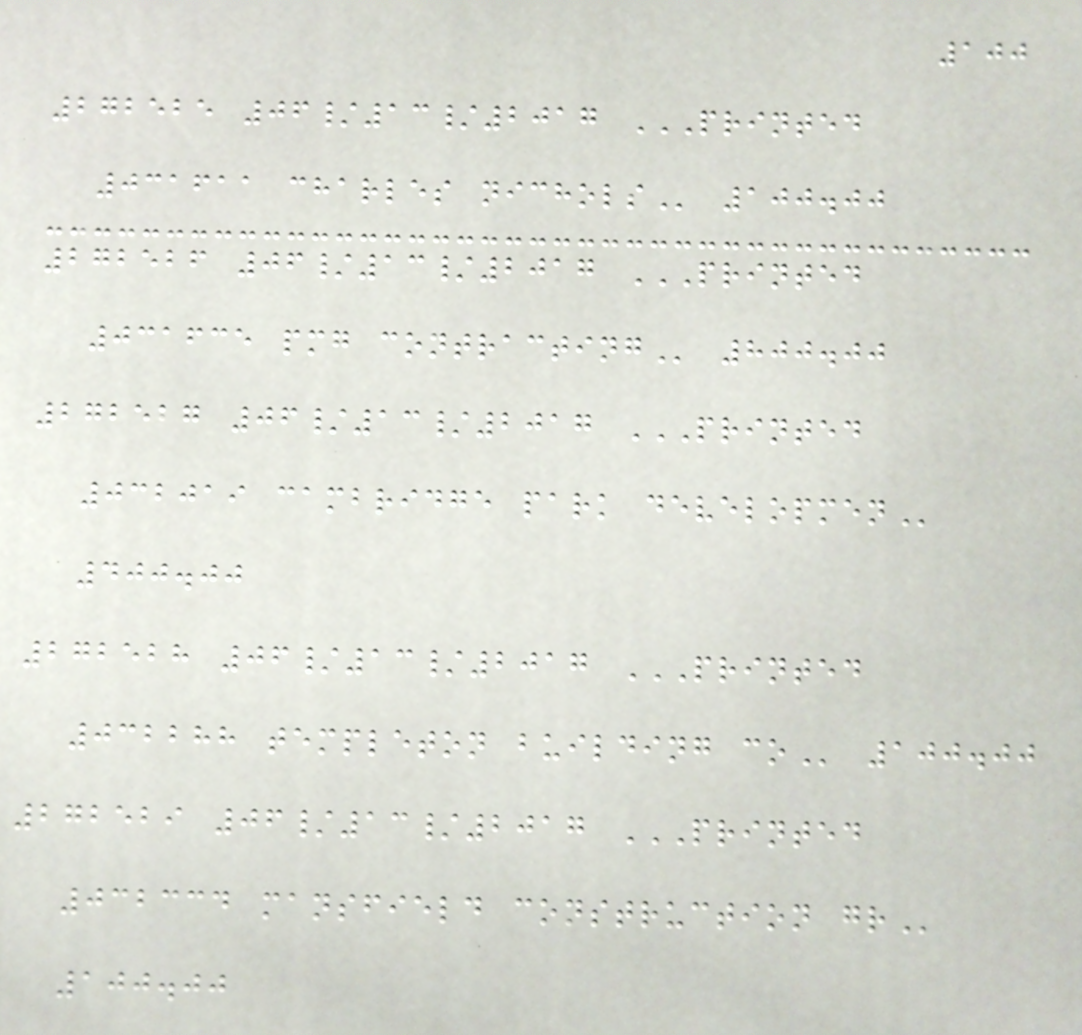100
272525 06/13/2017 PRINTED
031611 CHARLES NICHOLS 100.00
272526 06/13/2017 PRINTED
031635 PMG CONTRACTING 800.00
272527 06/13/2017 PRINTED
032019 CAMBRIDGE PARK DEVELOPMEN
400.00
272528 06/13/2017 PRINTED
032288 TEMPLETON BUILDING CO 100.00
272529 06/13/2017 PRINTED
032334 MANSFIELD CONSTRUCTION GR
100.00
